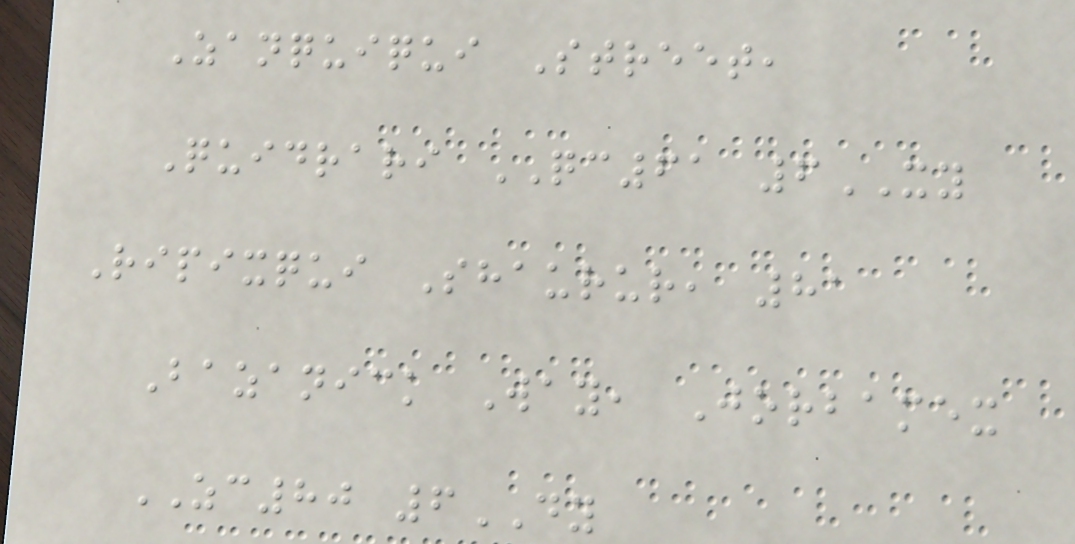Zanquiqui Street,
Quidrari QC61 6XY
Ripixqui Shaurur, 81
Bazanick Way, Jorbamex
ZC80 6DY
